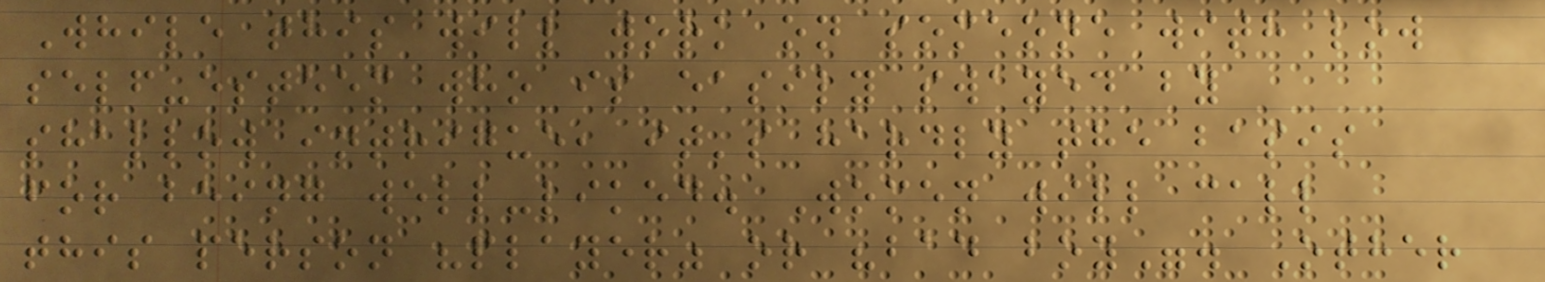While this will work on someone with low
self-esteem who is easily swayed by
shallow intrigue, it's hardly the basis
for being well-liked. Women will call
this person "player" or "bad boy". Other
